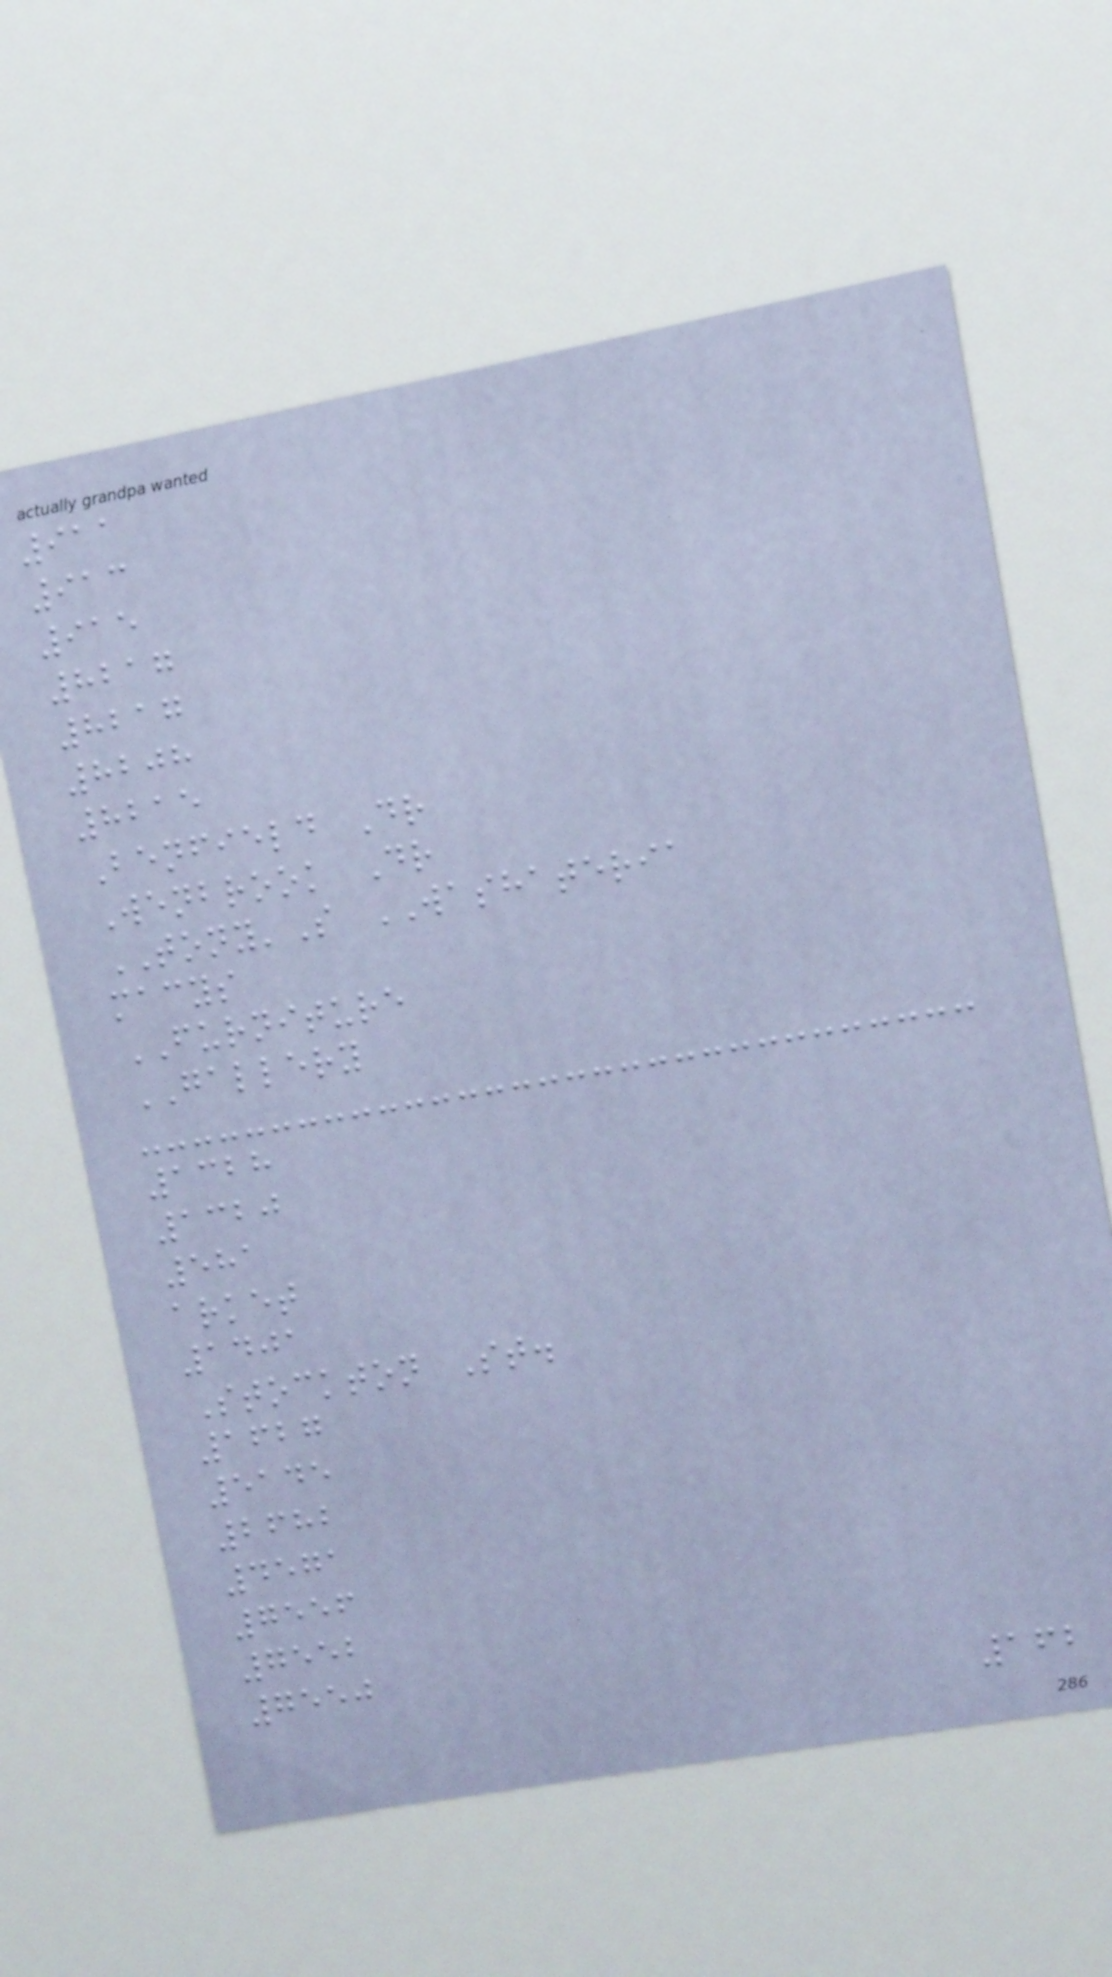911
913
915
8217
8217
8208
8215
Benfield Dr
Wenbrook Dr
TONY'S WASHATERIA
macys
FURNITURE
GALLERY
1328
1320
581
arket
1401
Stockton St.
1627
5145
2682
4571
7556
7552
7550
162
